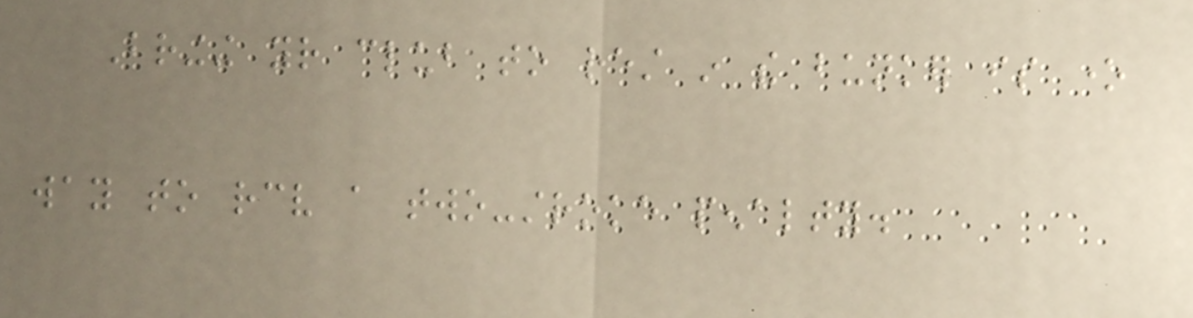Bringing your club to rest in the bunker is one
way to receive a two-stroke penalty.
